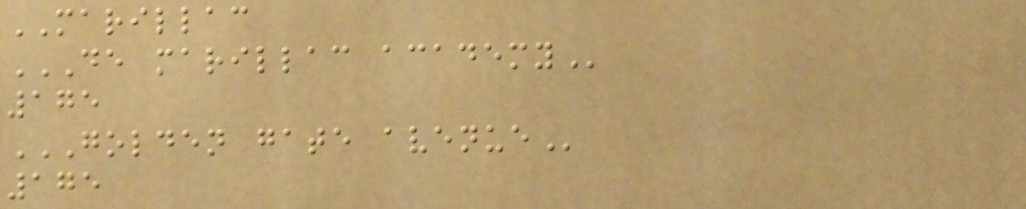MARILLAC
DE MARILLAC ACADEMY
175
GOLDEN GATE AVENUE
175
